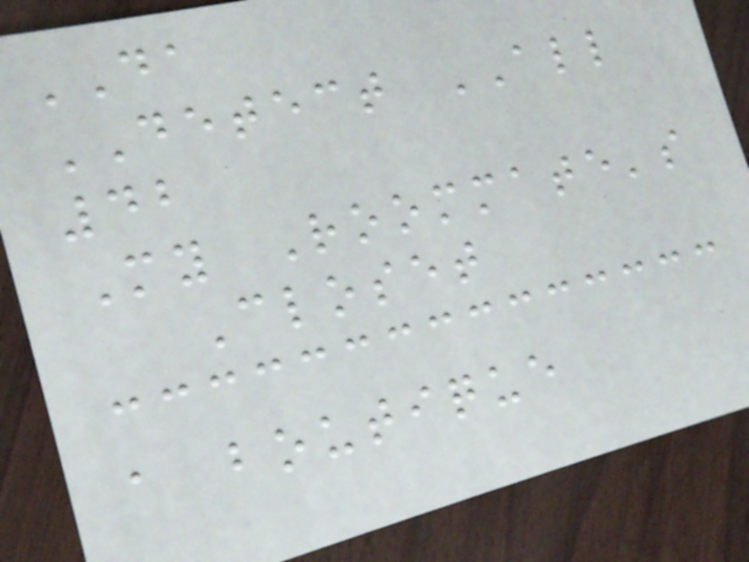DA
DETECT ALL
42
My Roommate's
Closet
a boutique
